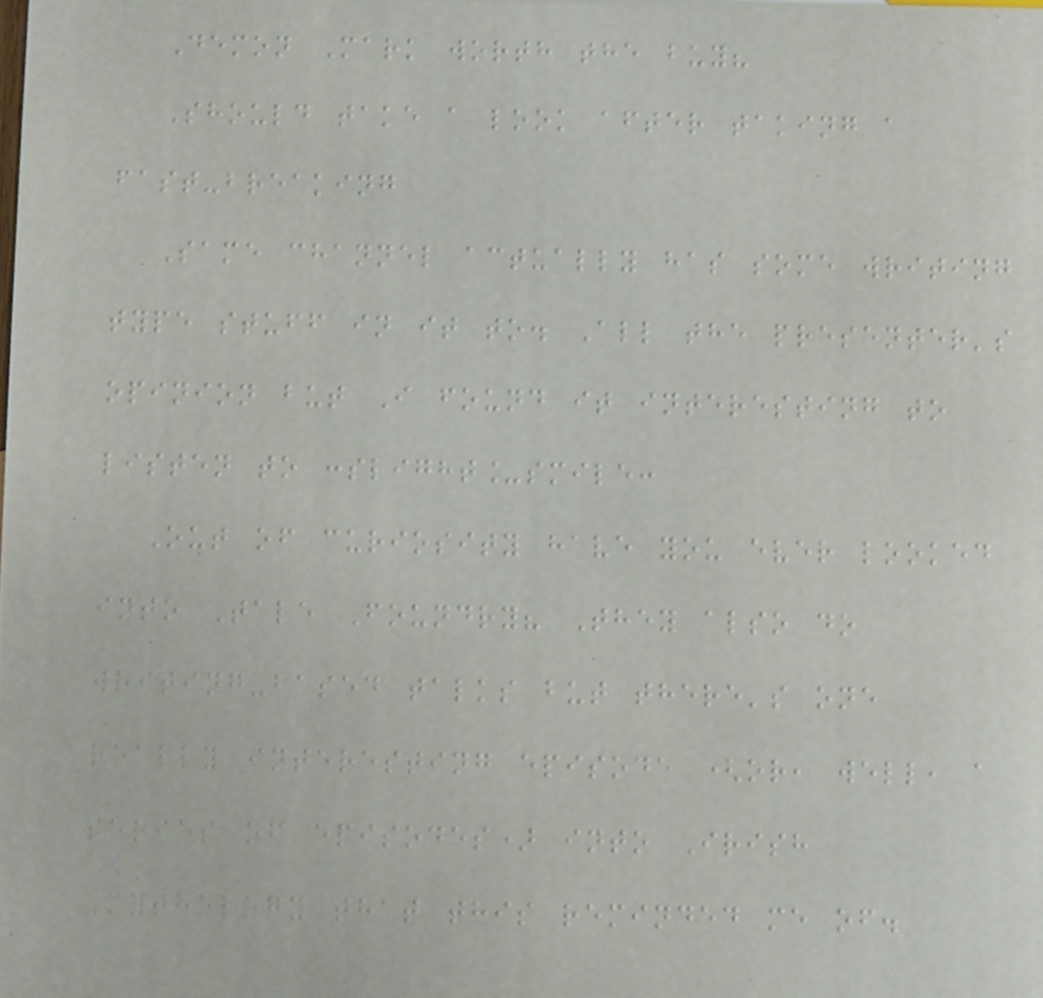Demon Mark worth the buy?
Should take a look after taking a
fast-breaking
Same channel actually has some writing
type stuff in it to. All the presenter's
opinion but I found it interesting to
listen to :slight_smile:
Out of curiosity have you ever looked
into Tale Foundry? They also do
writing-based talks but there's one
really interesting episode (or, well, a
series of episodes) into Irish
Mythology that this reminded me of.
